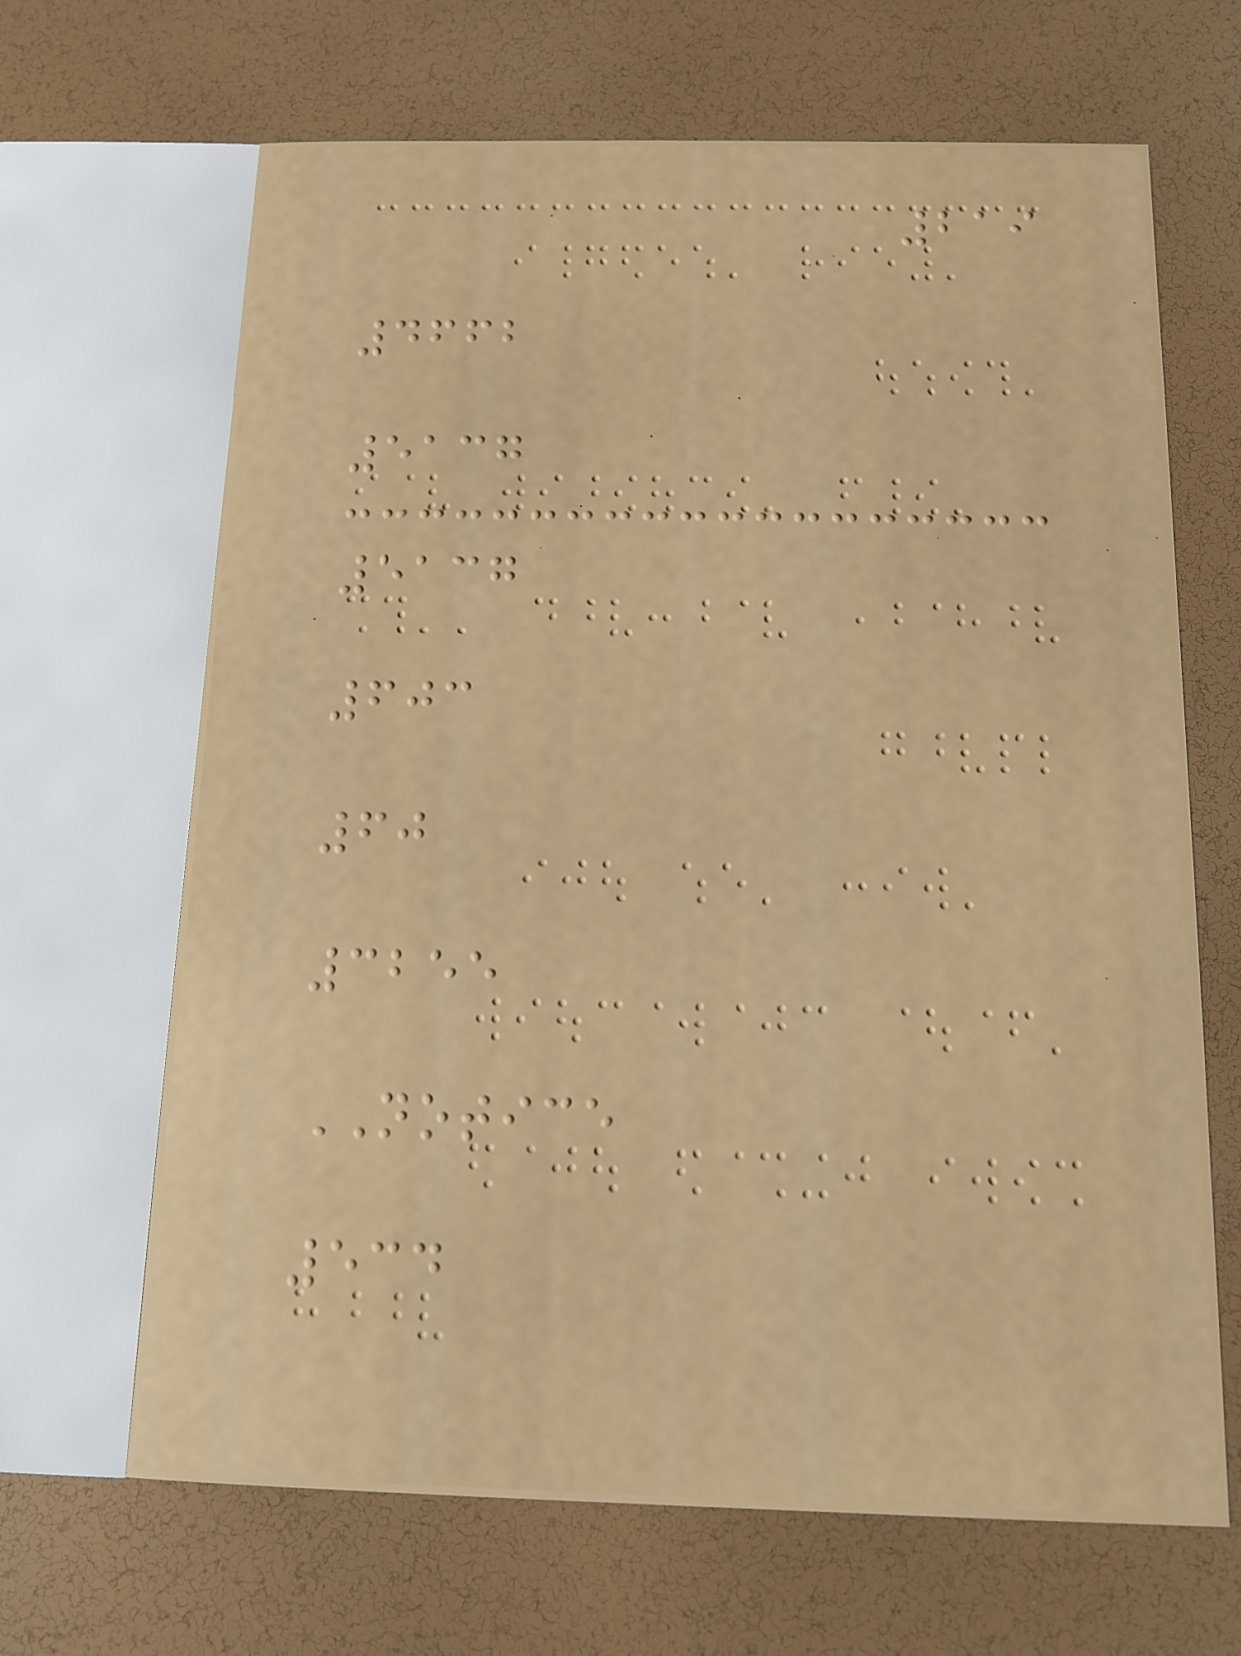219
4662
5137
5137
603
60
3255
NOTICE
534
